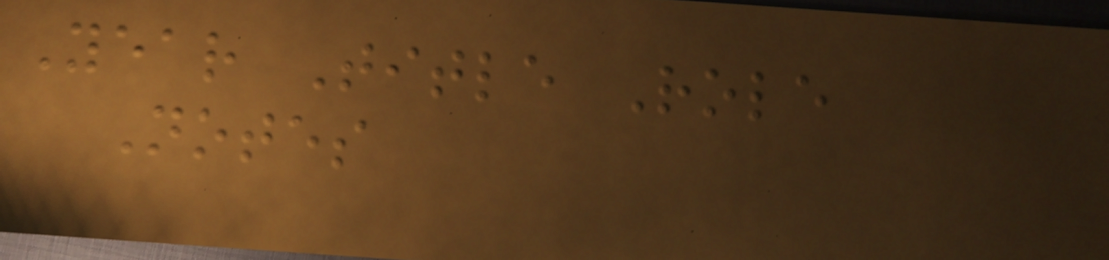Year Title Role
Notes
